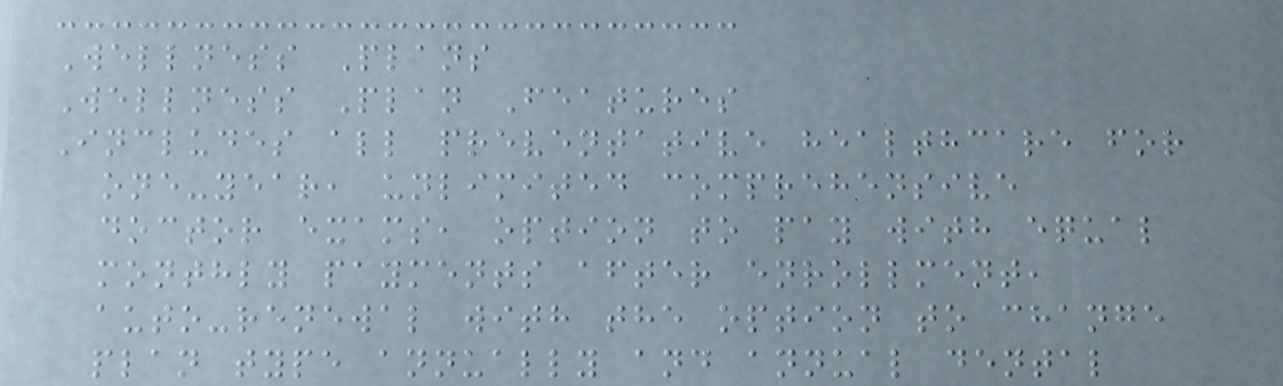Wellness Plans
Wellness Plan Features
Includes all preventative healthcare for
one-year, unlimited comprehensive
doctor exams, option to pay with equal
monthly payments after enrollment,
auto-renewal with the option to change
plan type annually and annual dental
